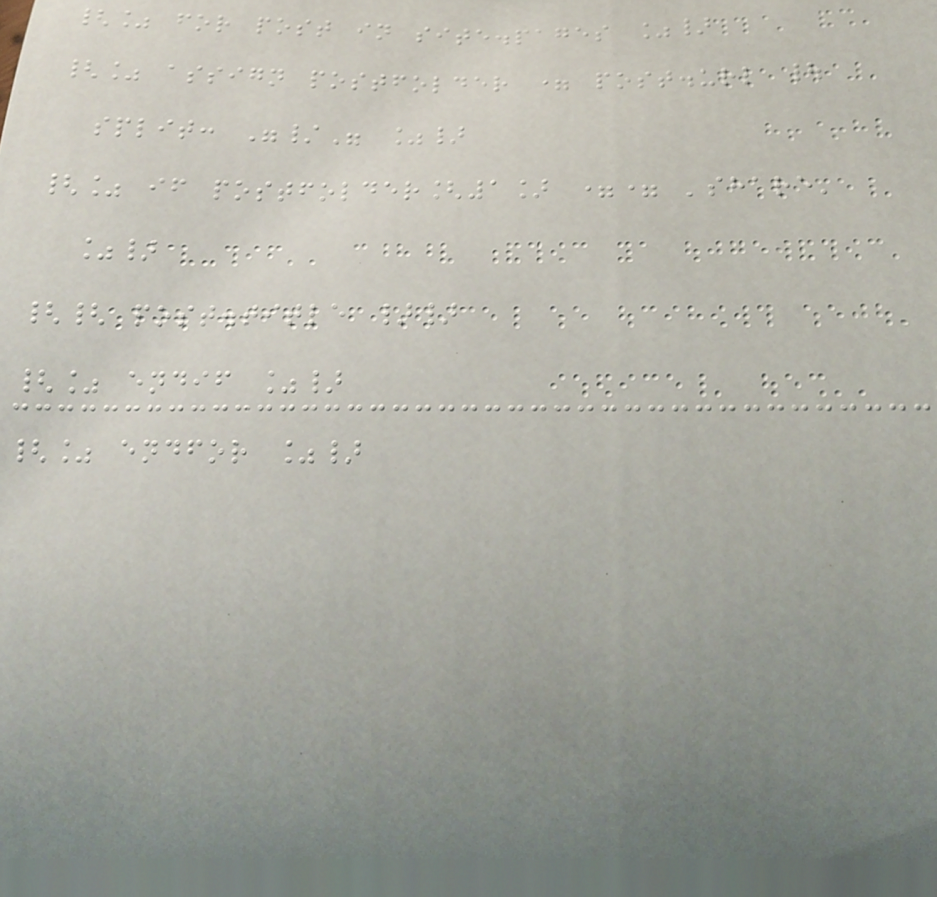{% for post in site.pages %}
{% assign postfolder = post.url |
split: "/" %}
{% if postfolder[1] == 'share'
%}
{{ post.title }}
{% endif %}
{% endfor %}
